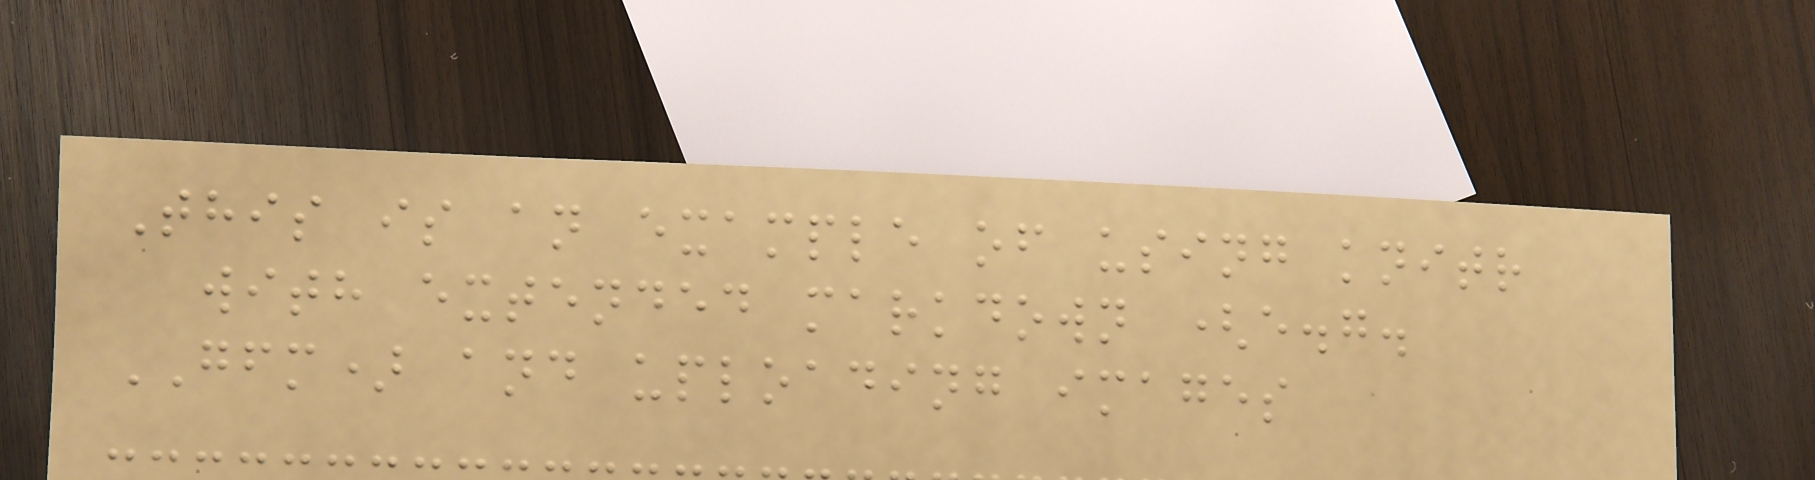This is an example of using knitr
with extended markdown (e.g.
GFM) and uploading images
